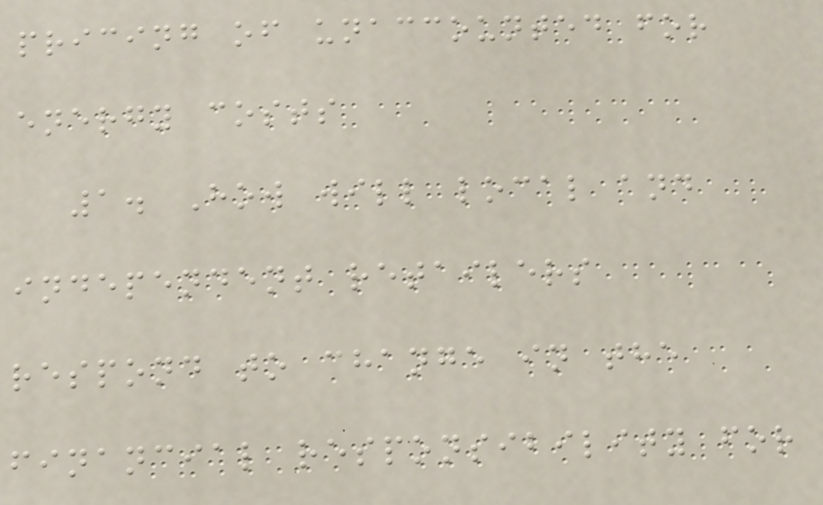pricing of unaccounted for
energy costs
1. How will local and
independent retailers
respond to change in the
financial responsibility for
